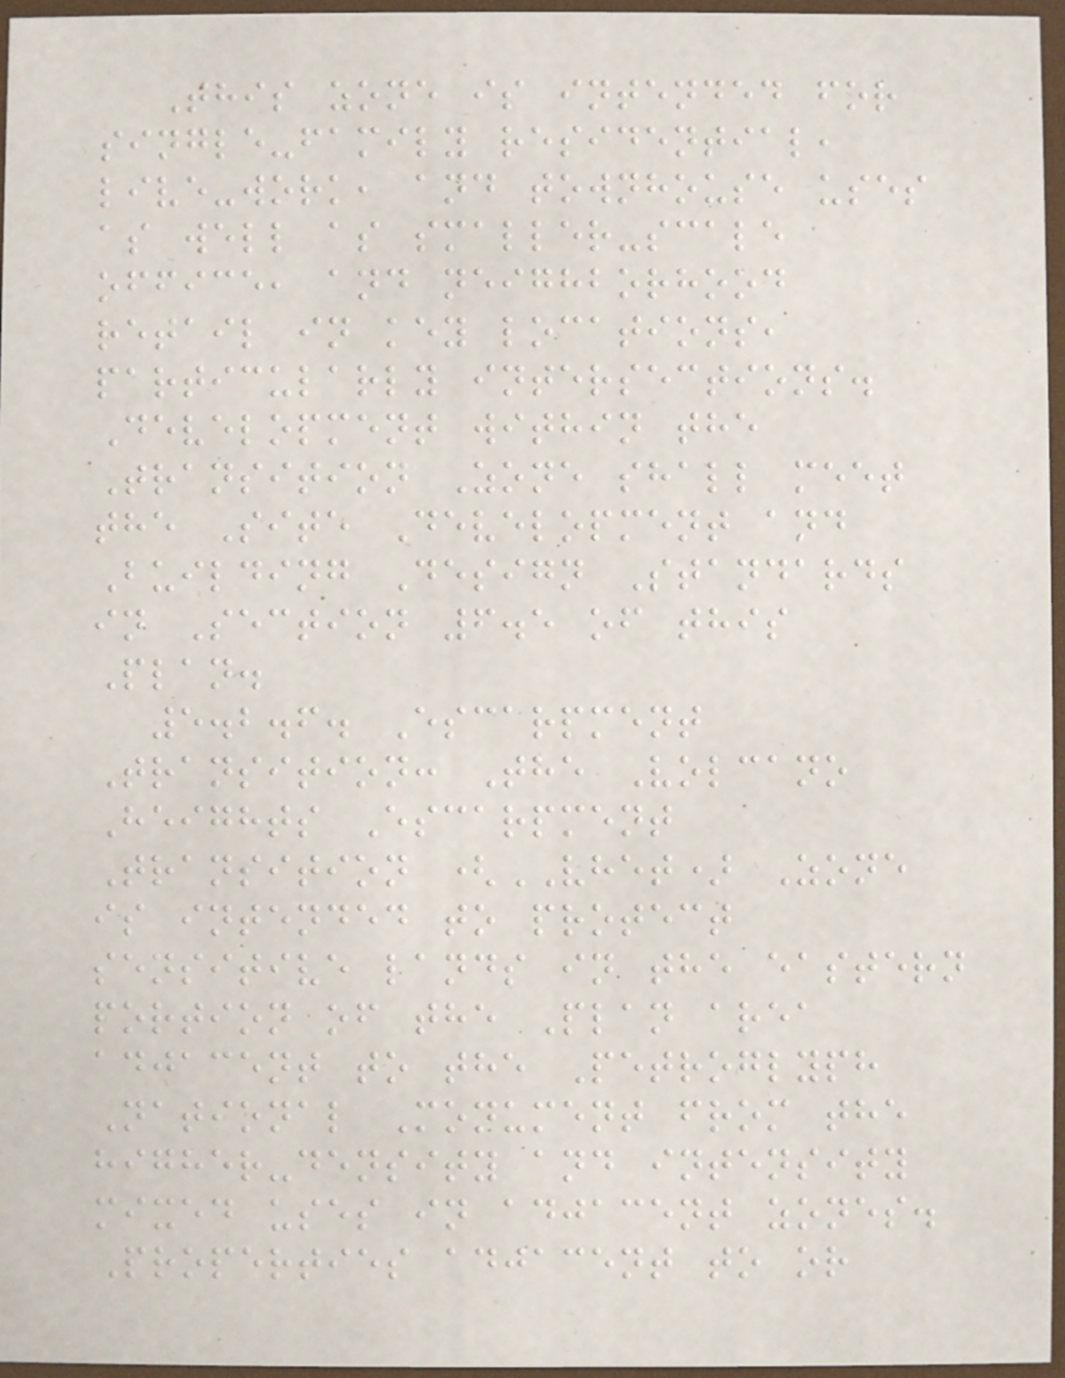This zone is intended for
single-family residential,
live-work, and townhouse uses
as well as smaller-scale
office, and neighborhood
retail in key locations,
particularly intersections.
Development within the
Transition Zone shall meet
the Site Development and
Building Design Standards
in Section 6.5 of this
Plan.
5.2.6. Escarpment
Transition: The Volcano
Heights Escarpment
Transition (VHET) Zone
is intended to protect
sensitive lands in the eastern
portion of the Plan area
adjacent to the Petroglyph
National Monument from the
higher-density and intensity
mixed uses in adjacent zones.
Properties adjacent to or
